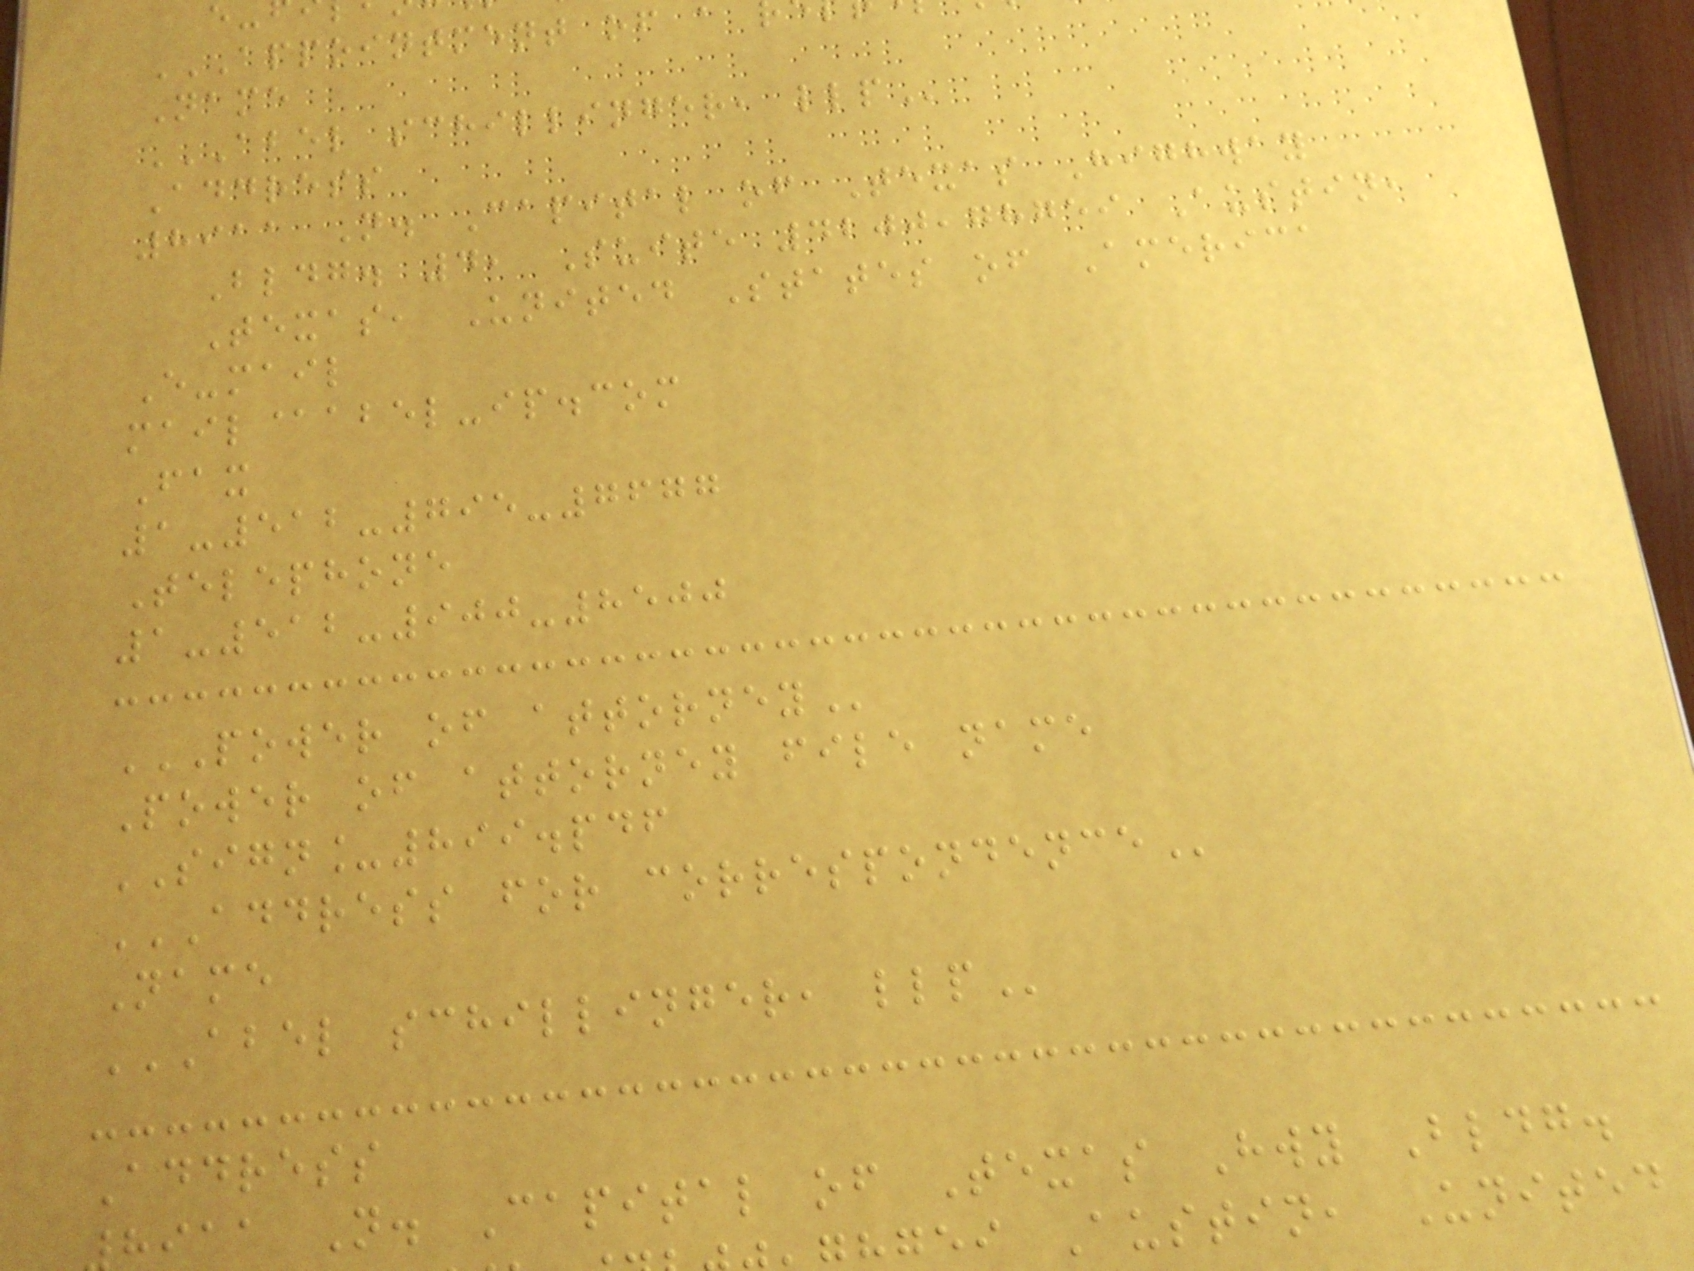Name
ABEL SCHILLINGER, LLP
Address
8911 N. Capital of Texas Highway
Bldg. 4, Suite 4200,78759 Austin,
Texas, United States of America
E-mail
mail@abel-ip.com
Fax
1-512-795-7677
Telephone
1-512-900-8500
POWER OF ATTORNEY
Power of attorney file name
SIGN_899.pdf
ADDRESS FOR CORRESPONDENCE
Name
ABEL SCHILLINGER, LLP
Address
hiaa N. Capital of Texas Hwy Bldg.
ei Austin, United
